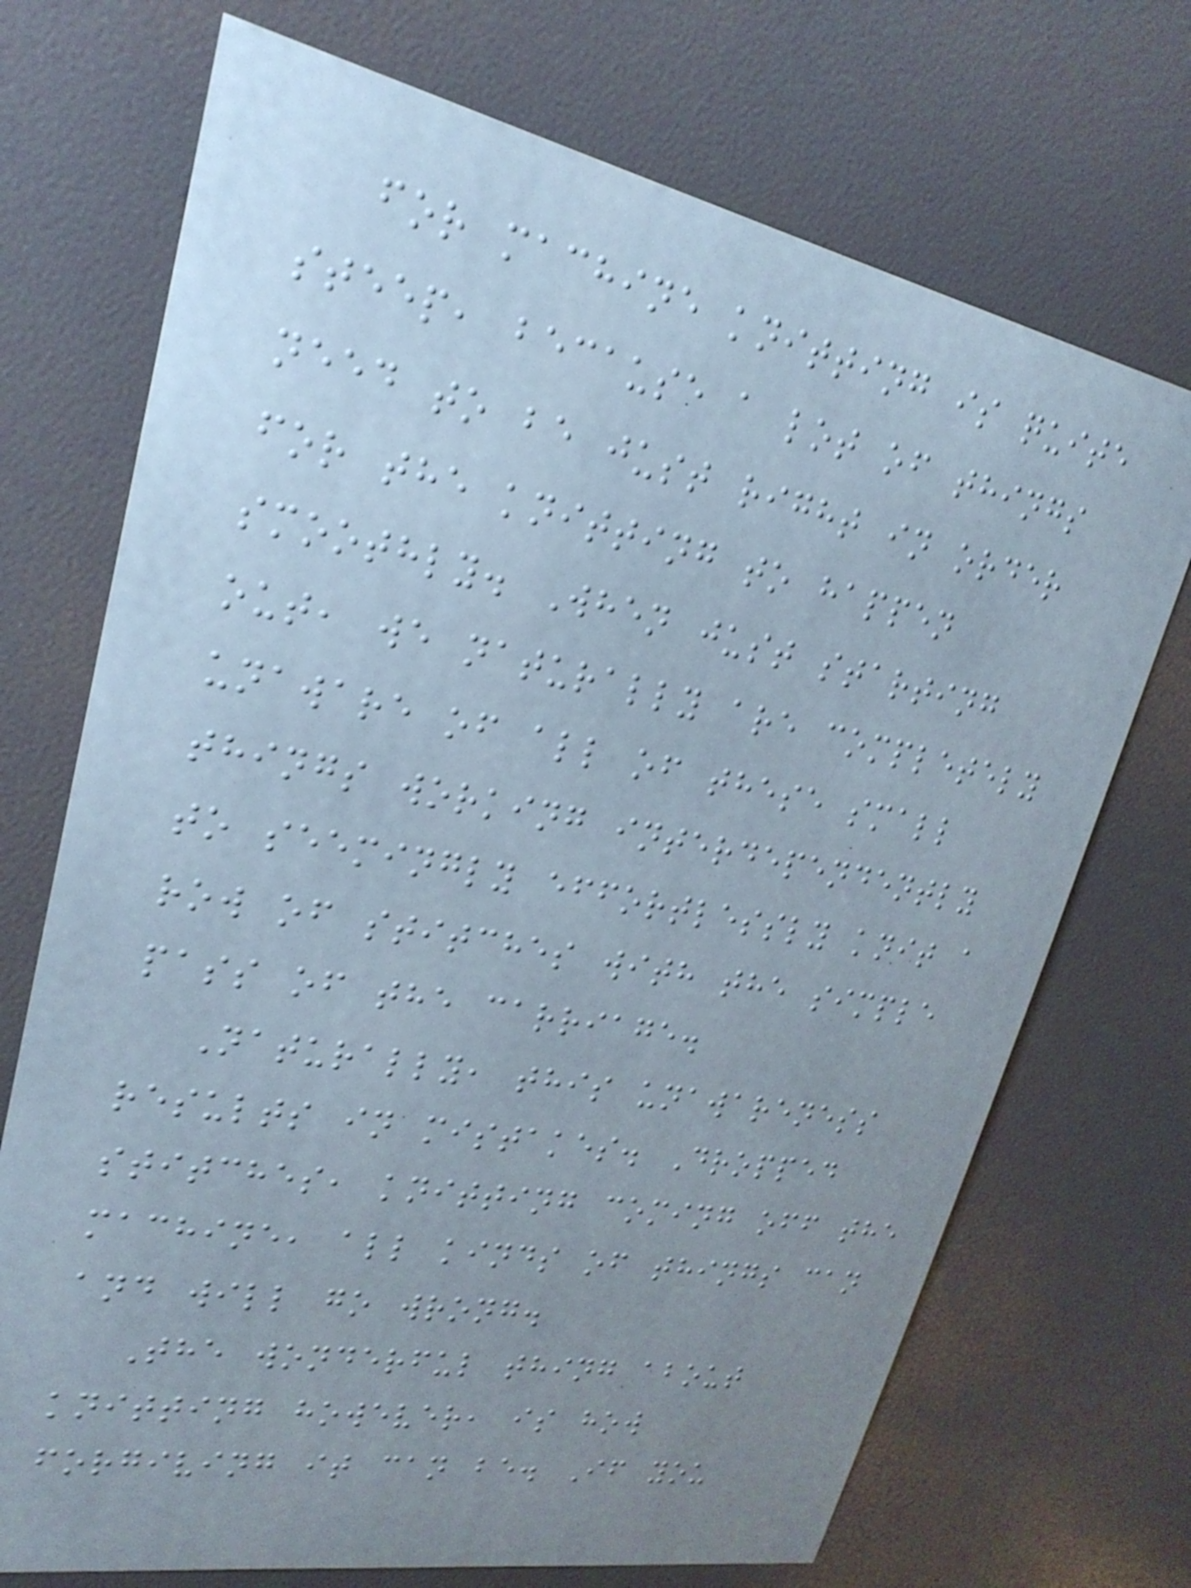for machine knitting is quite
steep, because a lot of things
need to be just right in order
for the knitting to happen
smoothly. When just starting
out, we naturally are completely
unaware of all of these small
things working interdependently
to seemingly effortlessly knit a
row of stitches with the simple
pass of the carriage.
Naturally, this unawareness
results in mistakes. Dropped
stitches, knitting coming off the
machine, all kinds of things can
and will go wrong.
The wonderful thing about
knitting however, is how
forgiving it can be. If you
